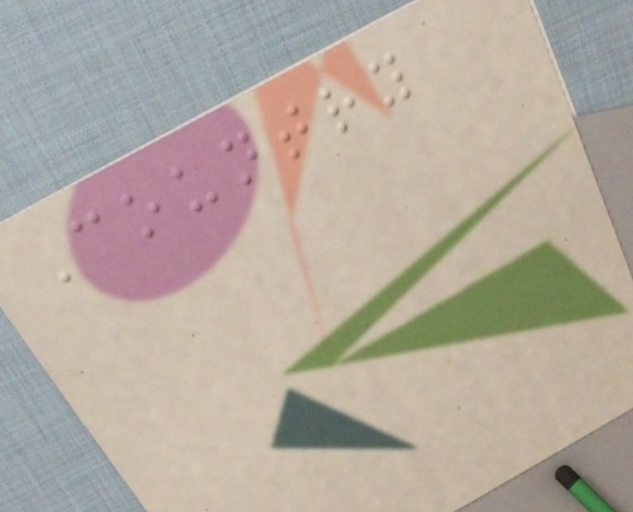Country
